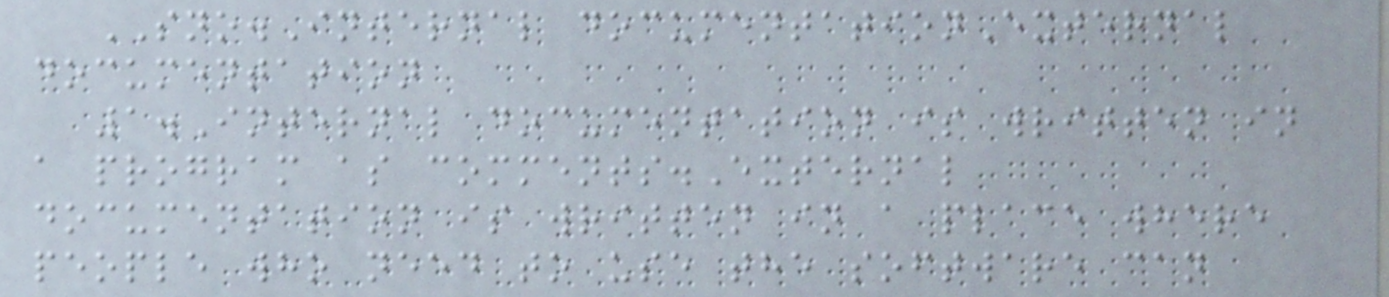SNO.Internal documentationExternal
documentation
1.Internal documentation is written in
a program as comments.External
documentation is written in a place where
people who need to use the software can
